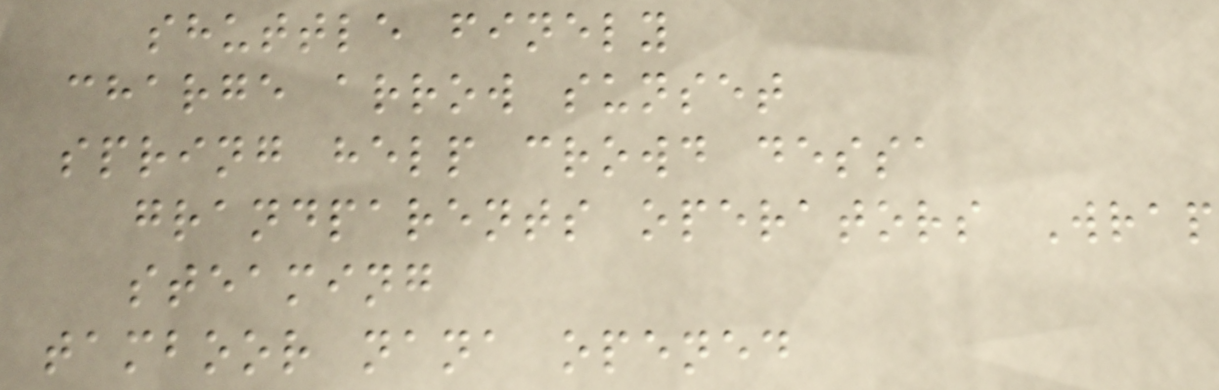shuttle finely
charge arrow sunset
spring help crowd dessa
grandparents operators Wrap
steaming
tamboor nana opened
